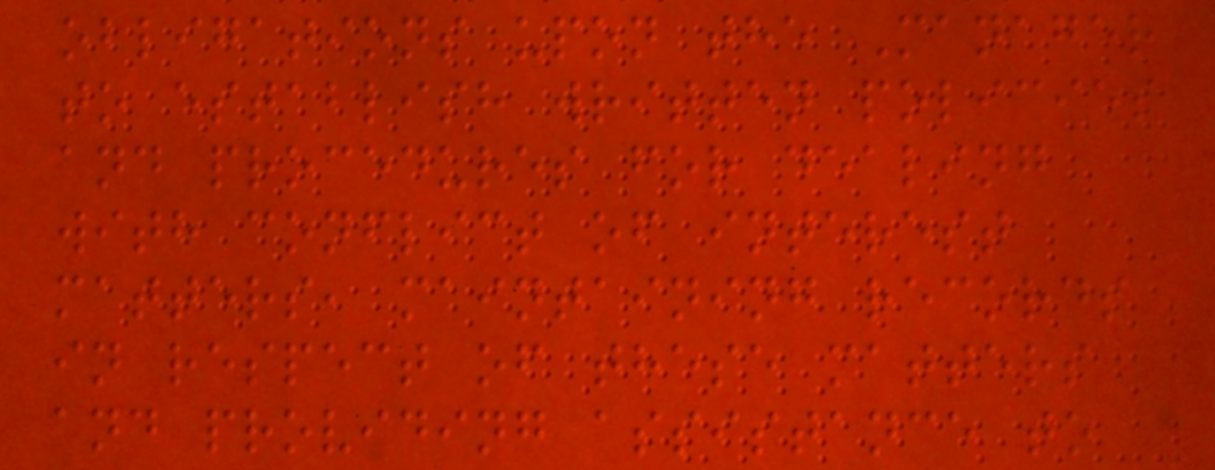obligations upon the Manager
to establish written policies
and procedures for dealing
with conflict of interest
matters, maintaining records
in respect of these matters
and providing assistance to
